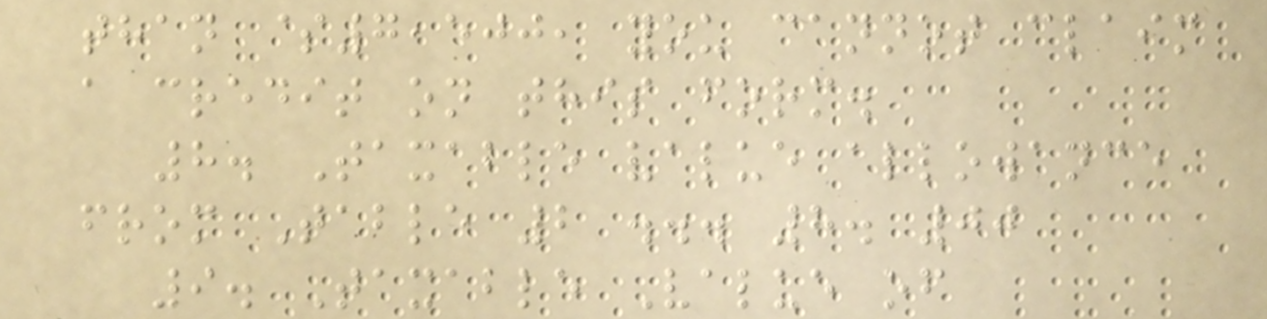than $7,500, you cannot claim
a credit on this form.
8. Taxable value allowance
from Table 2 ... 8. 00
9. Taxable Value of
